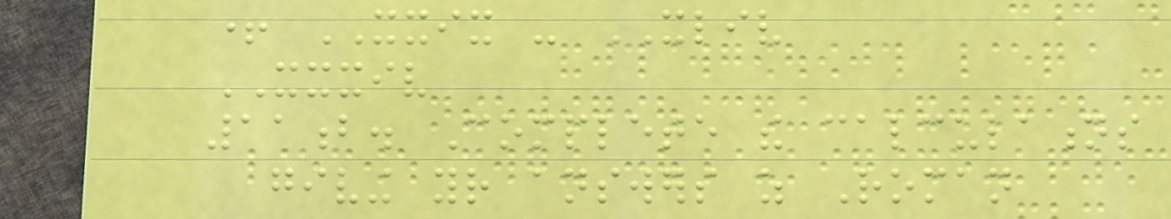+ XXIX - XLIV
XXXIV
11b. Complete the calculations
giving your answers as Roman
